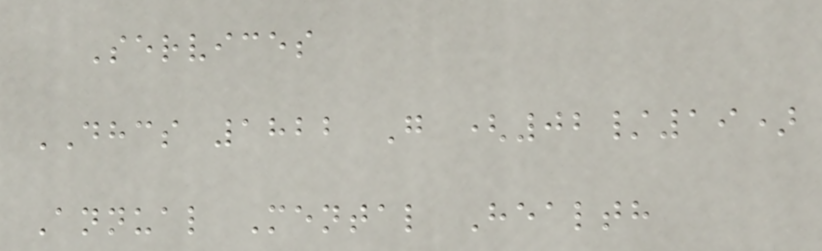Services
DHCS 1822 G (02/19)
Annual Mental Health
